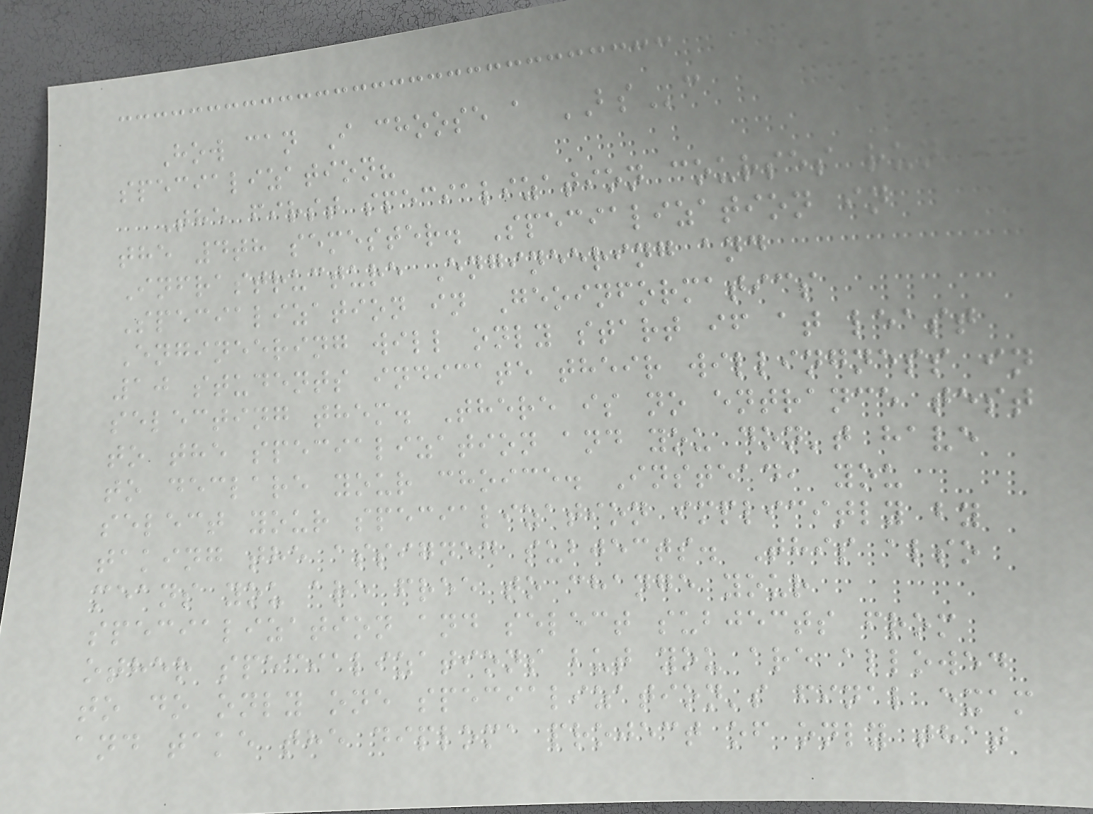How can I choose a BSc
specialization?
The first specialization courses run in
the 4th semester. Specialization in
Infrastructure Engineering and
Specialization in Geoinformatics
Engineering will only start if at least
10 students indicate their willingness in
selecting them. There is no entrance test
to the specialization and you don't have
to declare your choice. Instead, you
select your specialization implicitly by
taking the assigned subjects. This also
means you are free to change your
specialization and select subjects from
other specializations but you are allowed
to do only one specialization's final exam
and take the diploma project of only that
